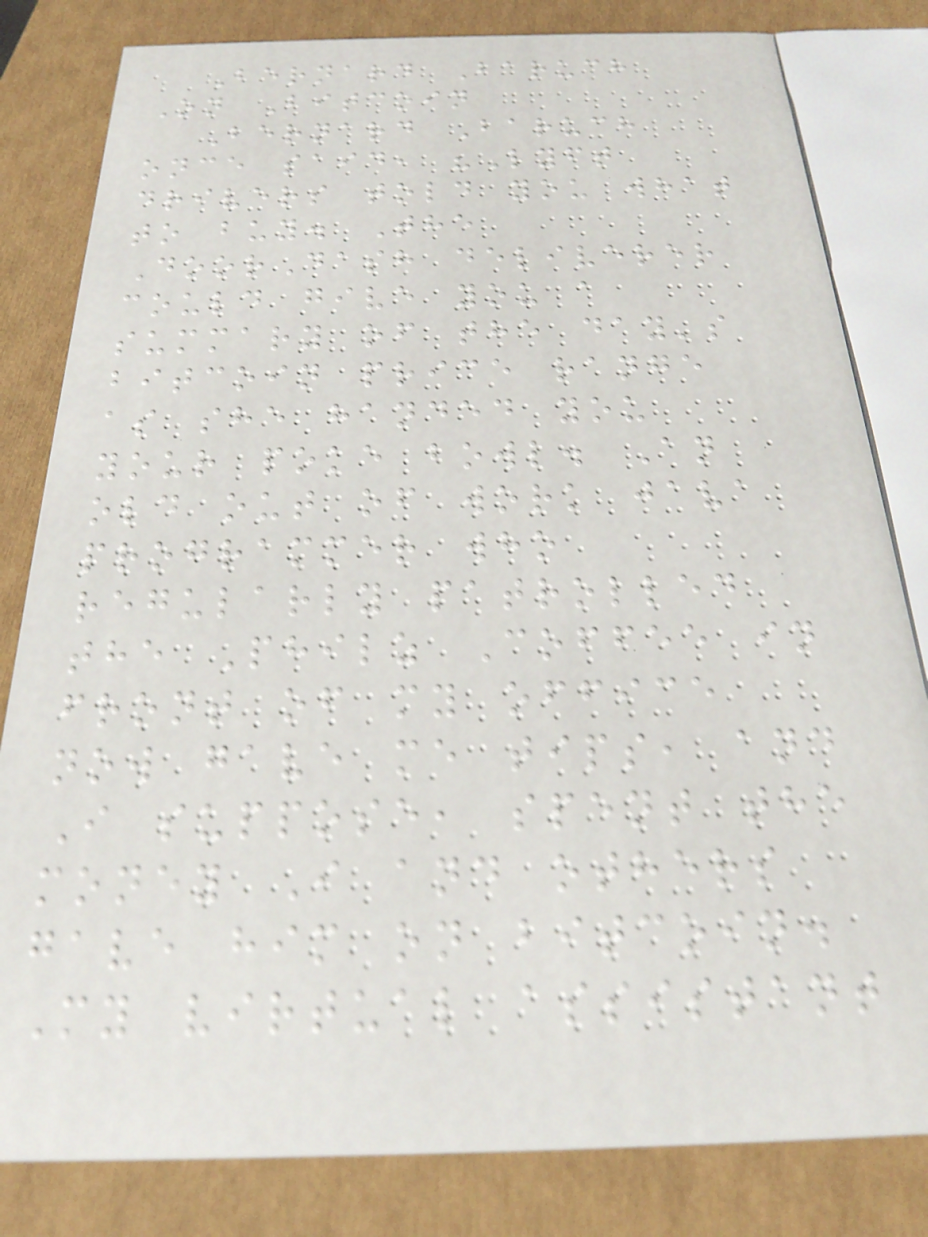Bernard Baruch
On Bitcoin
Bernard Baruch
once said, "Lyft
drivers told you what
to buy. The
DoorDash deliverer
could give you a
summary of the day's
bitcoin price range
as she handed you
your poke bowl. An
old out of work java
programmer who
regularly patrolled
the Philz Coffee in
front of my office
now gave me tips, and
I suppose, spent the
money I and others
gave him on bitcoin.
My virtual assistant
